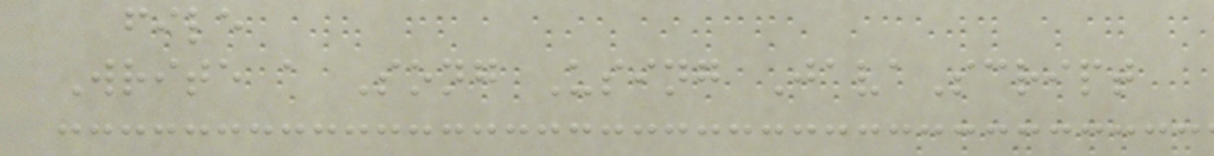file
Write a Song Using JavaScript
